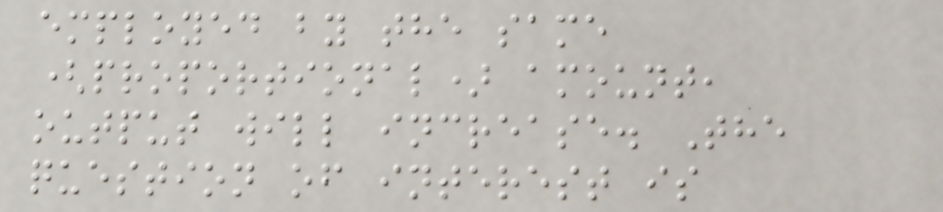employed by the same
(proportional) amount,
output will increase. The
question of interest is
